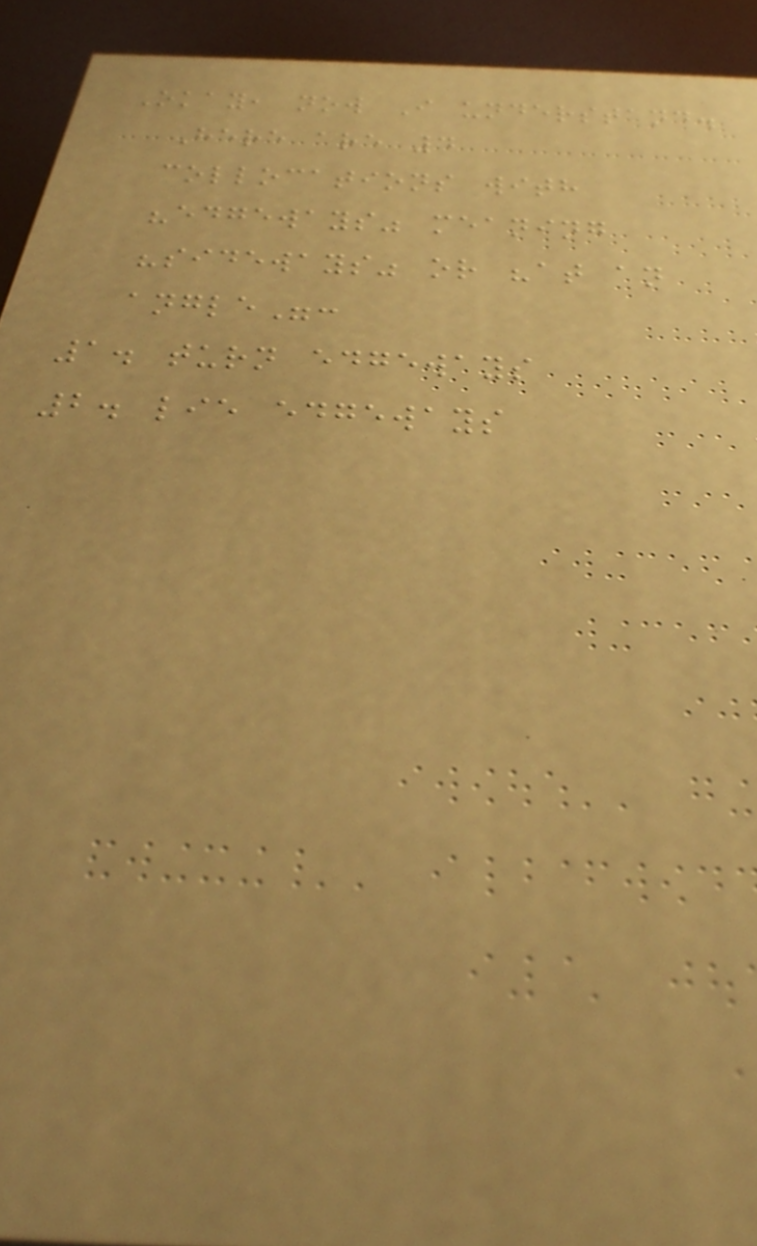Okay, now I understand.
Here are 4
collocations with
"edgeways" meaning
"sideways" or "at an
angle":
1. turn edgeways
2. lie edgeways
